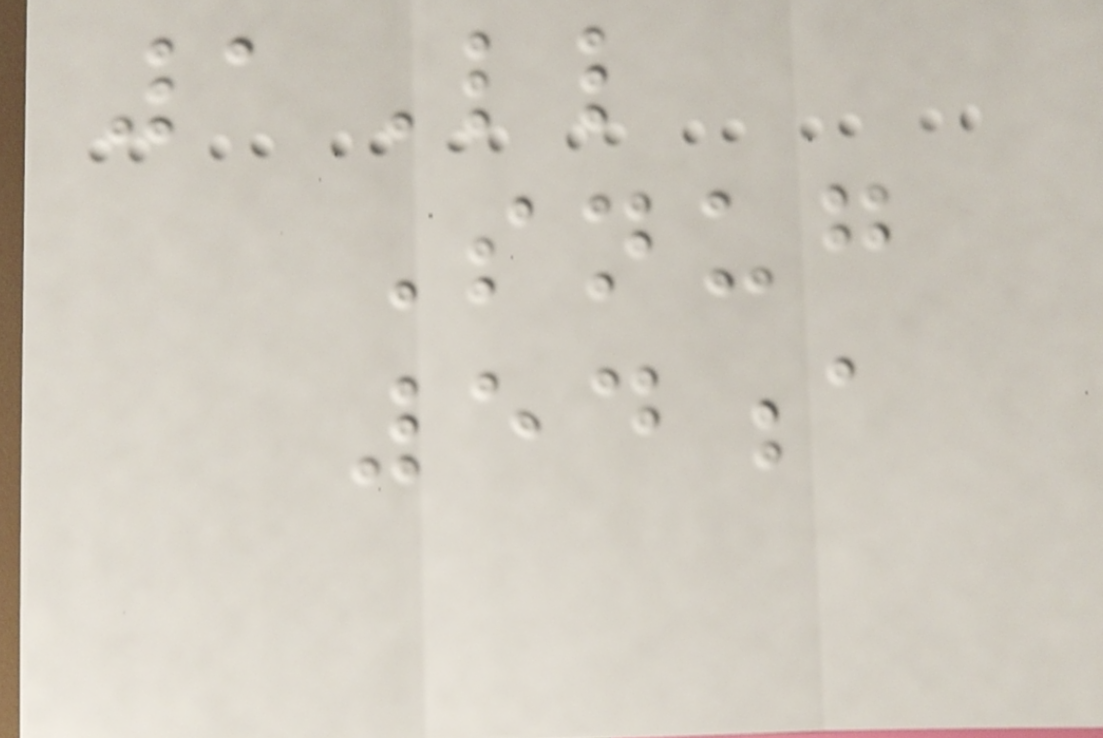1Ll
Snug
54a
